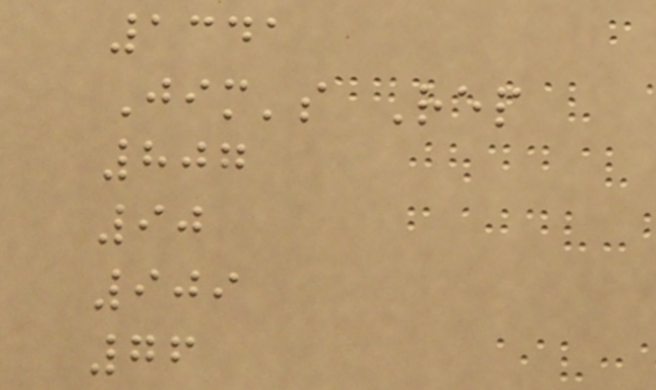1341
Jim's Rep
807
90
909
76
